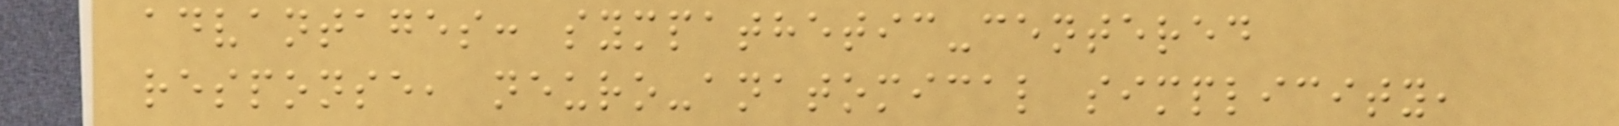advantages: sympathetic-centered
response, neuro-anatomical simplicity,
